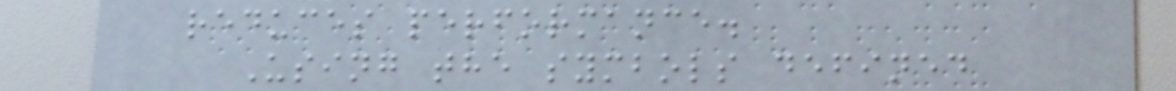reduces performance.
Using the symbols defined
